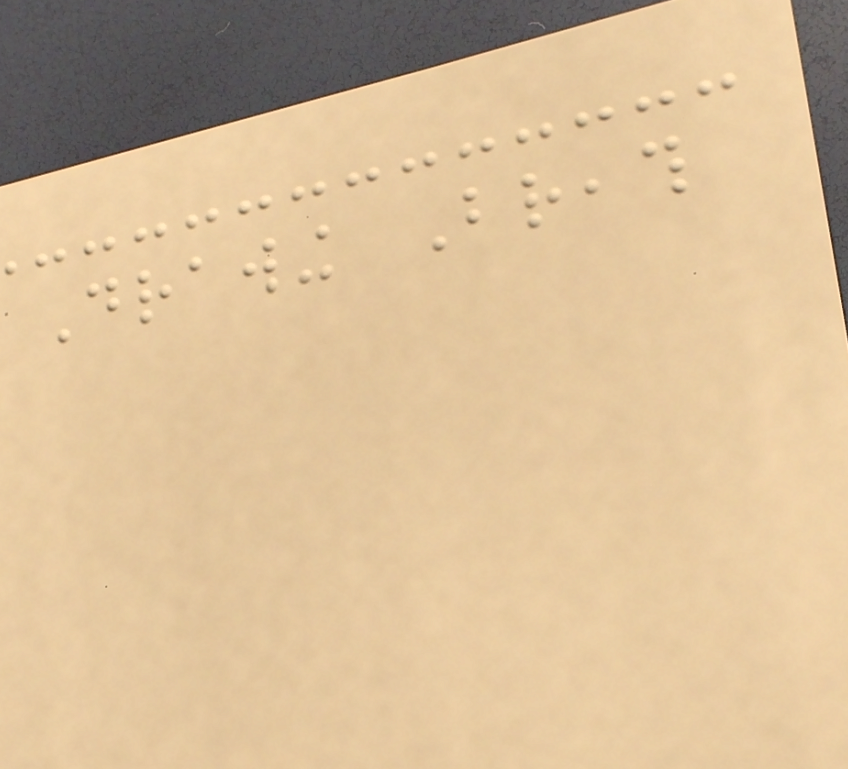Drawing Breath
